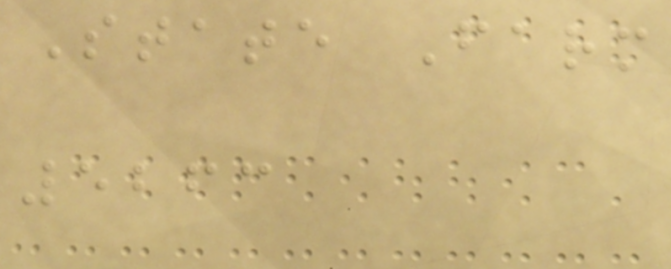State Farm
5263
